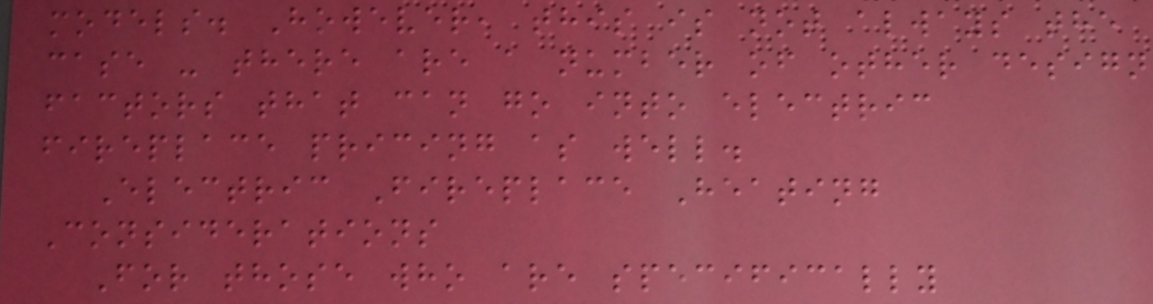models. However, this is not always the
case - there are a number of other design
factors that can go into electric
fireplace pricing as well.
Electric Fireplace Heating
Considerations
For those who are specifically
